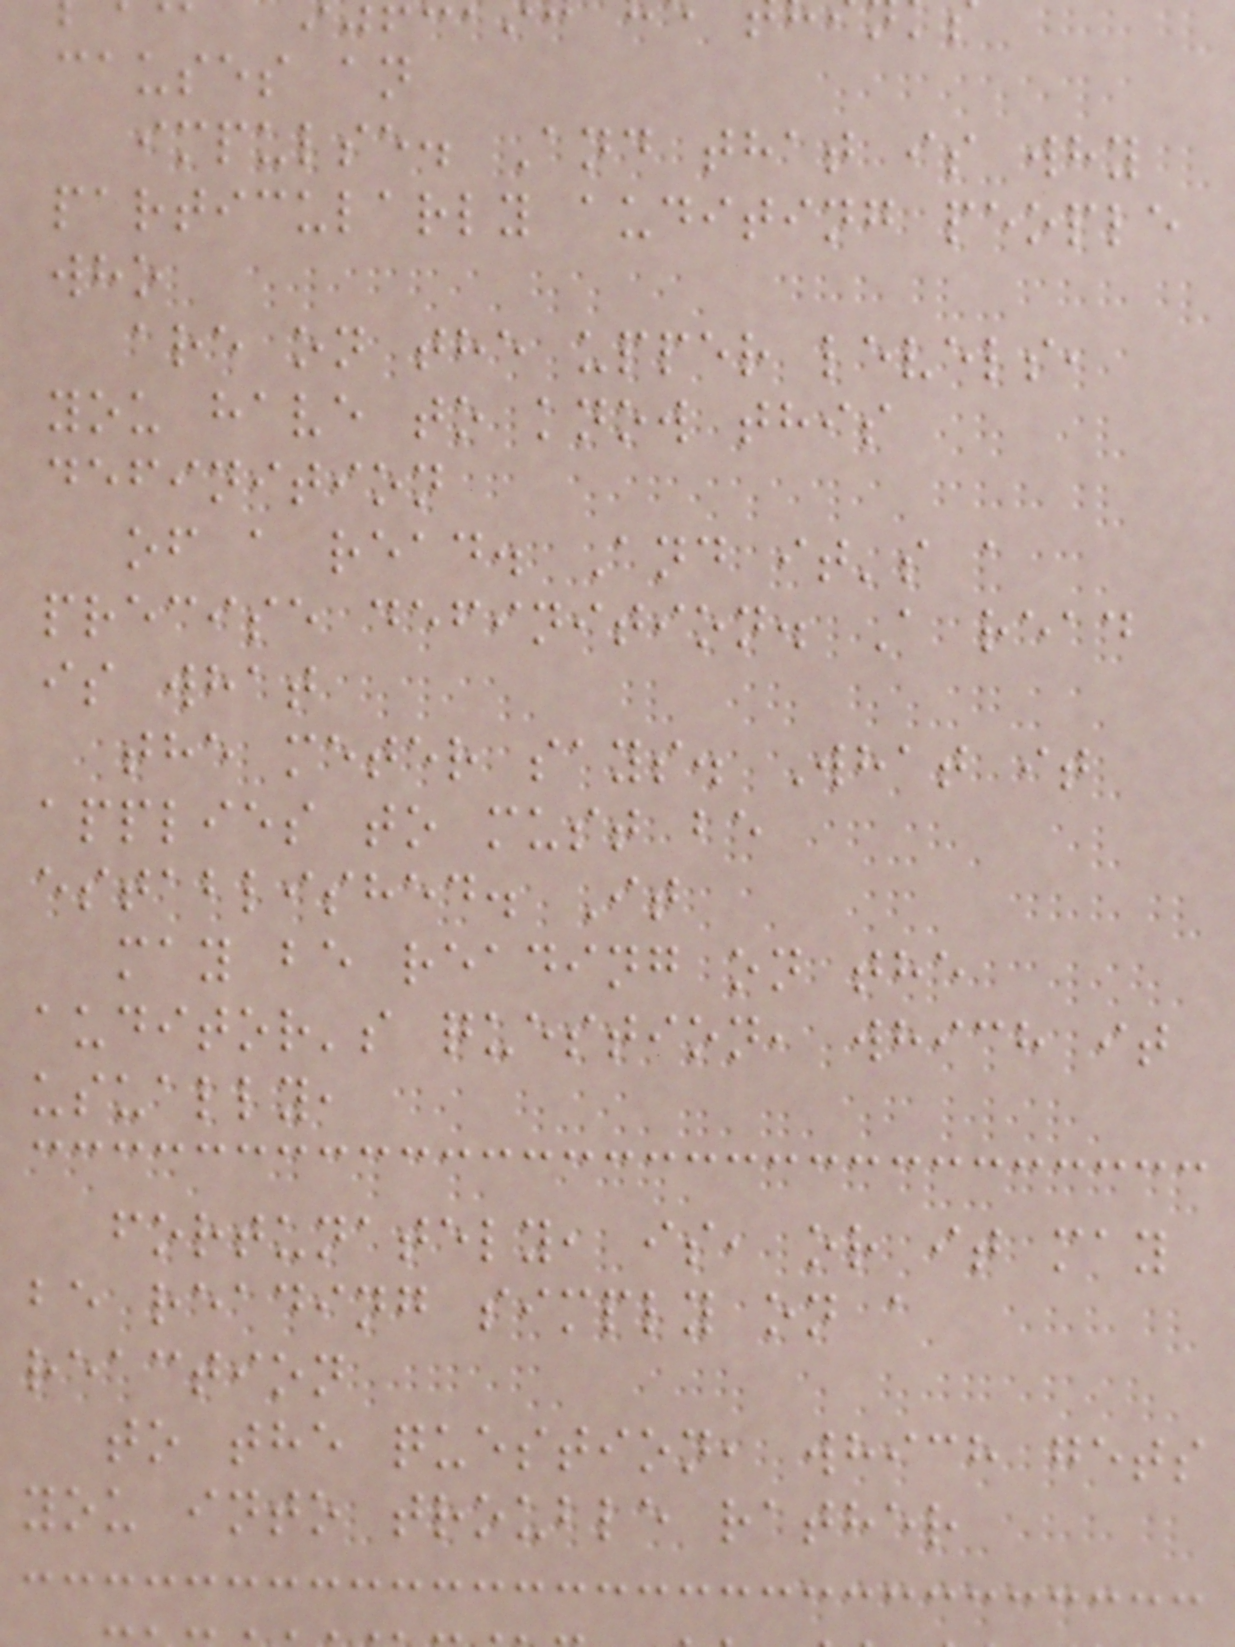causes an
impulse. And that is why
particularly auditing people
who
are on the upper levels,
you have to know this
definition
of a read. And it's a
precise definition. A read
is what
the meter says. What it
applies to must be
established. It
may be reading on the
auditor's question, which it
usually,
fortunately, is, or it may
be reading simply on a
reaction
to the question, which gets
you into trouble rather
